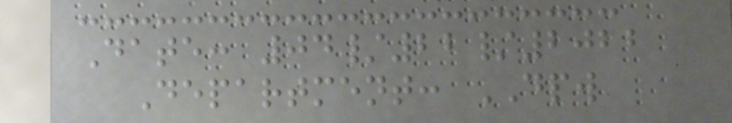Date: 04/22/2022
Department: DPW
